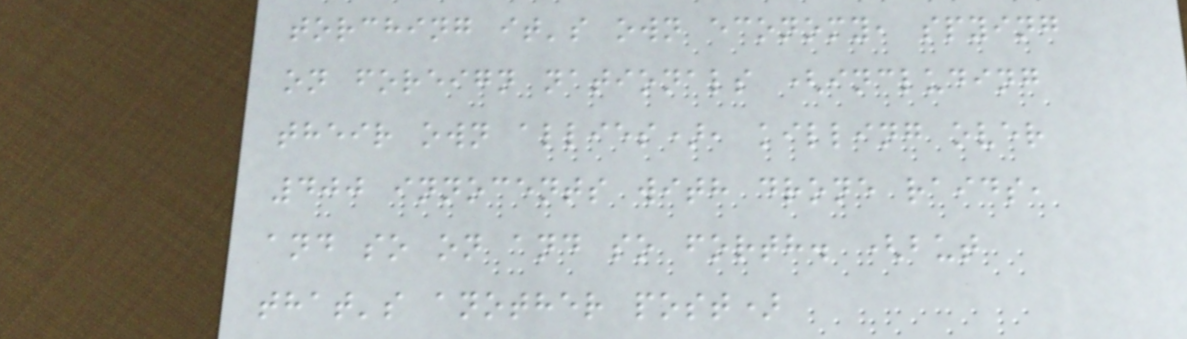torching it's own economy, spying
on foreign nationals (including
their own allies), killing over
400 innocents with drone raids,
and so on and so forth. (but
that's another post)
